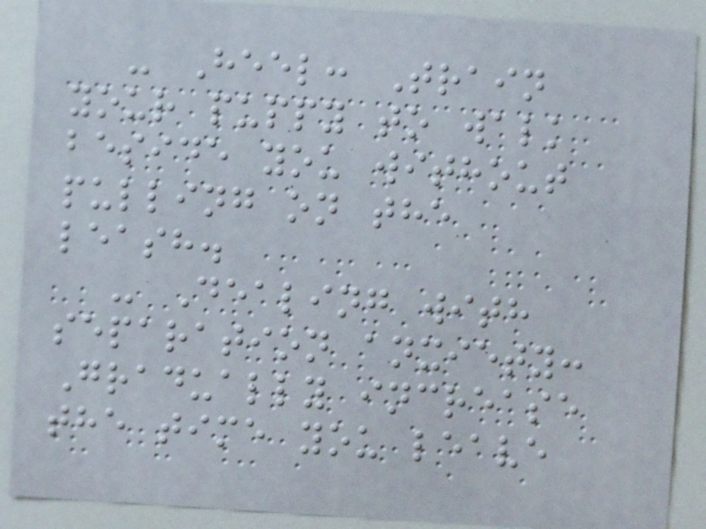- Heel: Train
your puppy to walk
beside you without
pulling on the
leash.
- Dealing with
separation anxiety:
Gradually increase
the time you leave
